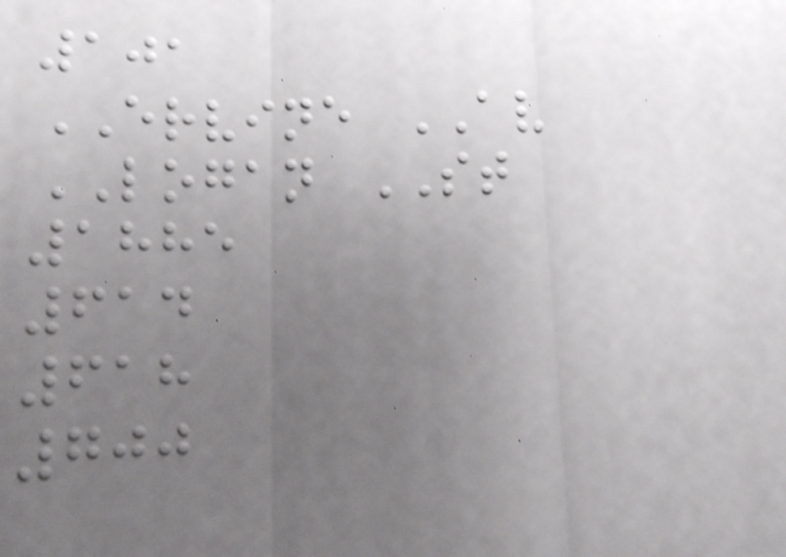101
ERVINE AV
LOGAN ST
1885
614
618
700
